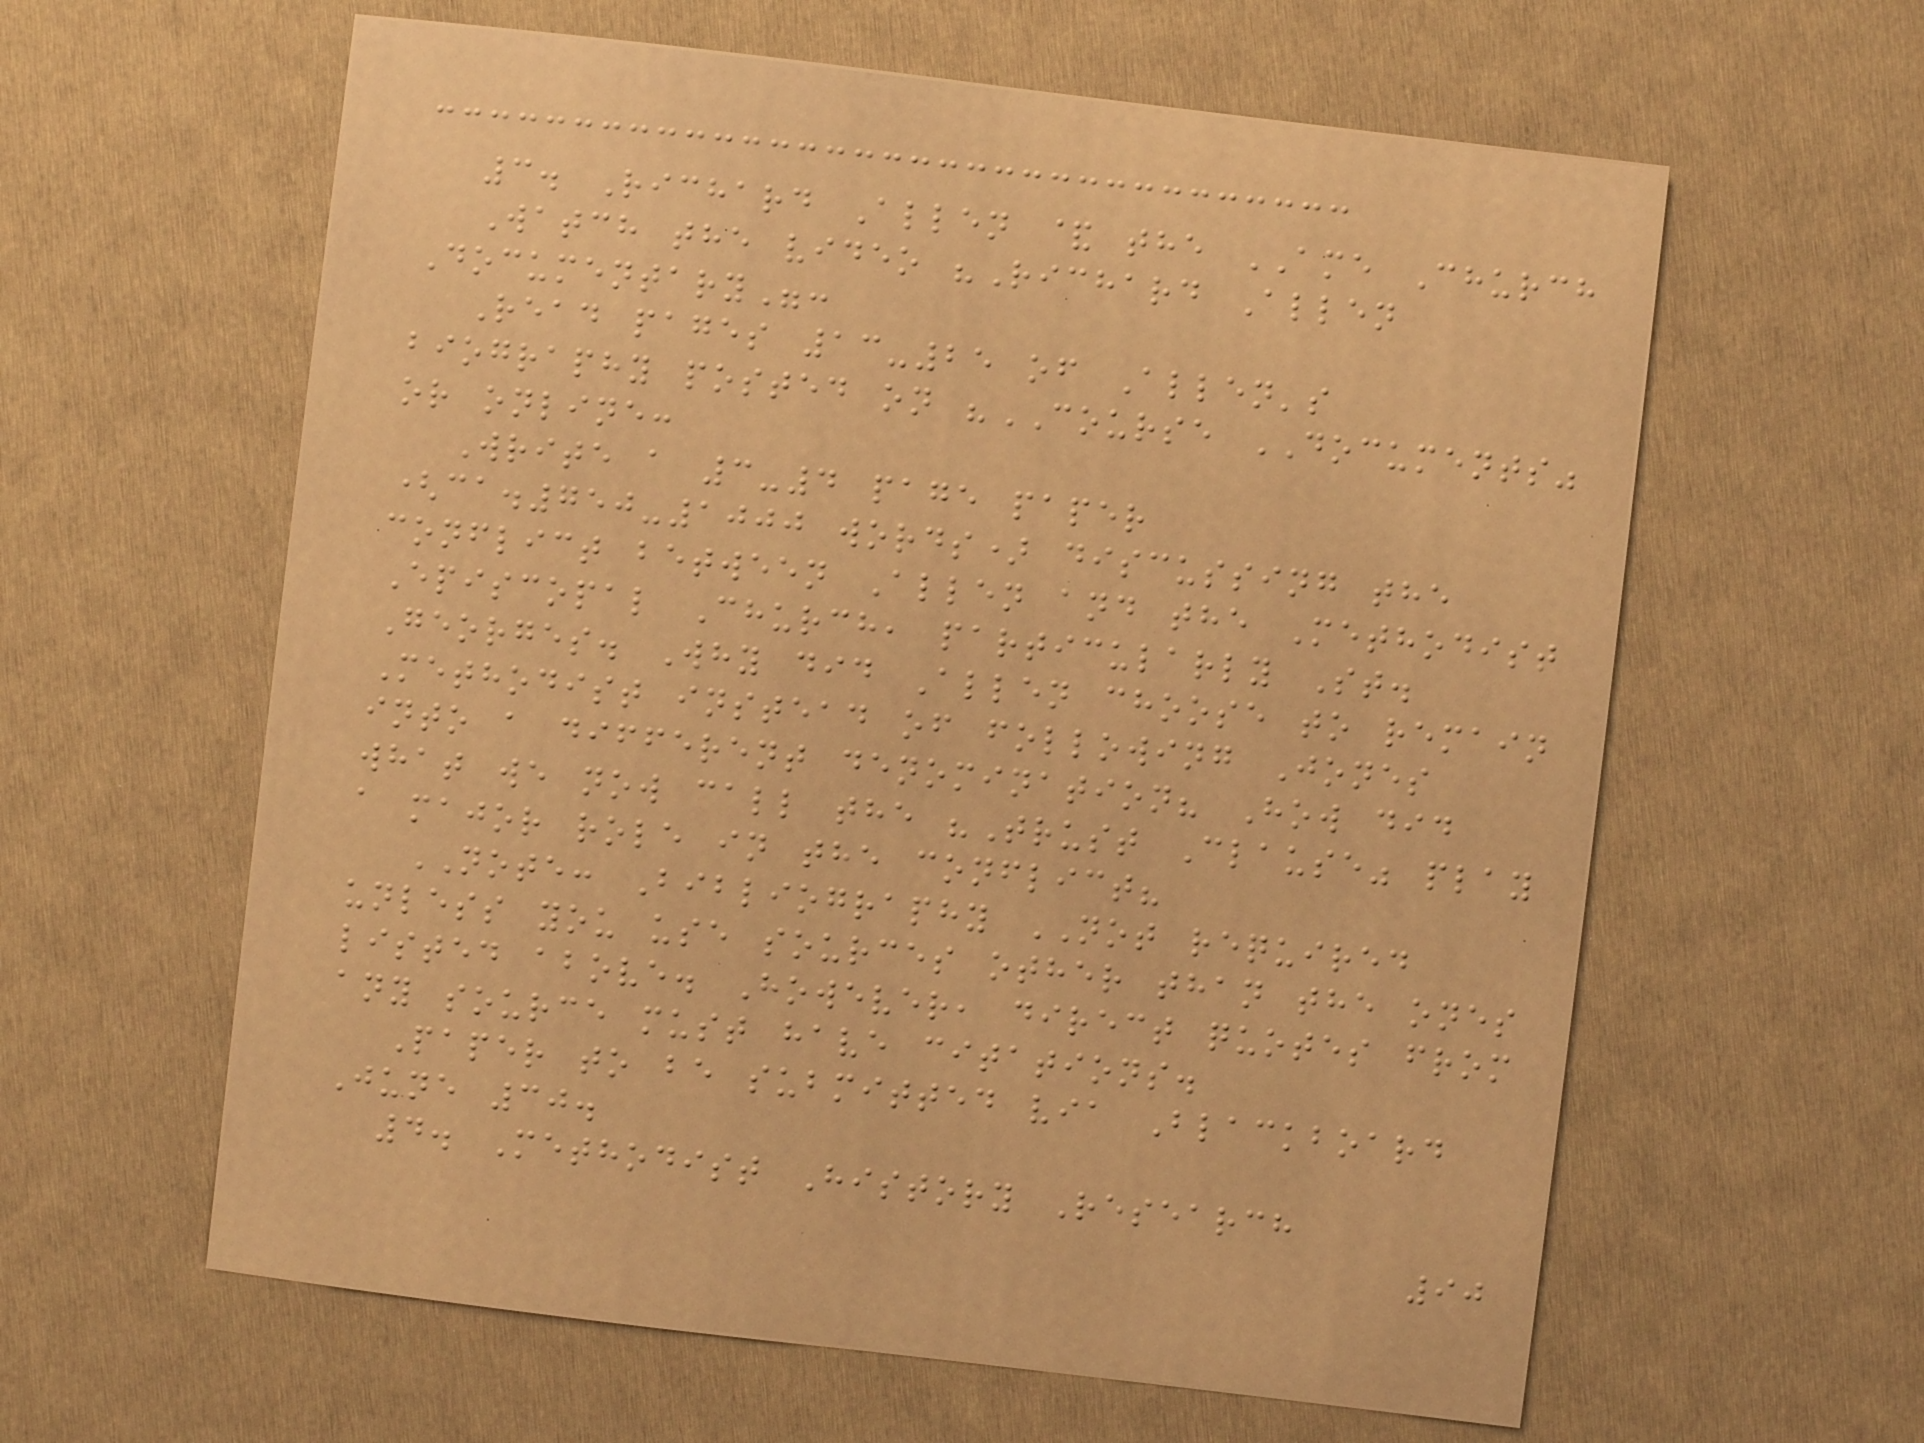3. Richard Allen & the AME Church
Watch the video "Richard Allen
Documentary":
Read pages 13-25 of Allen's
biography posted on "COURSE DOCUMENTS"
or online:
Write a 3-4 page paper
(ca.750-1000 words) discussing the
conflict between Allen and the Methodist
Episcopal Church, particularly St.
Georges. Why did Allen choose to remain
Methodist instead of following Jones
into a different denomination? How did
what we now call the "Trust Clause" play
a major role in the conflict?
NOTE: Bibliography NOT required
unless you use sources other than the ones
listed above. However, direct quotes from
any source must have citations.
Paper to be submitted via Blackboard
June 30.
4. Methodist History Research
90
